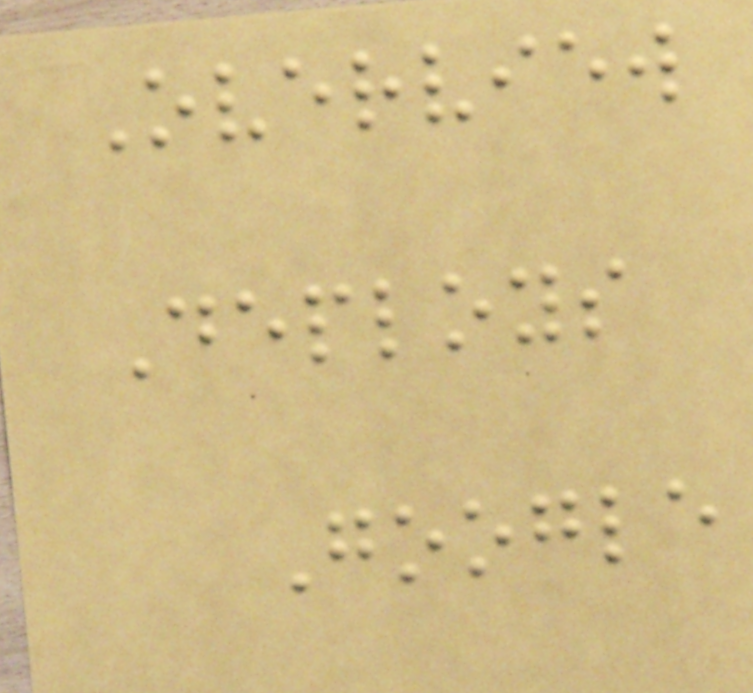Overview
Deploys
Google
